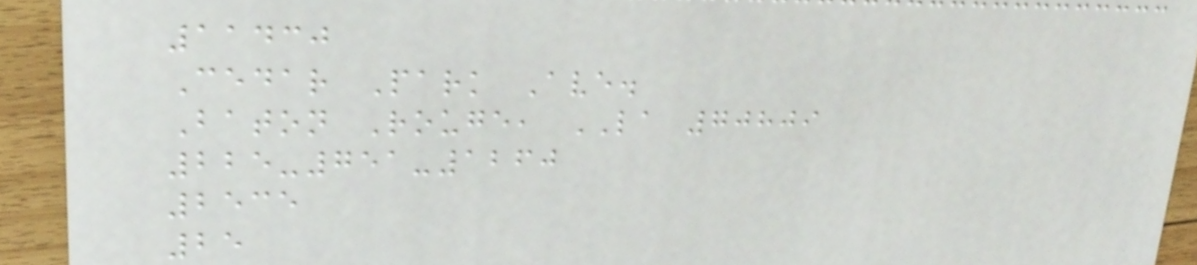11430
Cedar Park Ave.
Baton Rouge, LA 70809
225-751-1260
2535
25
